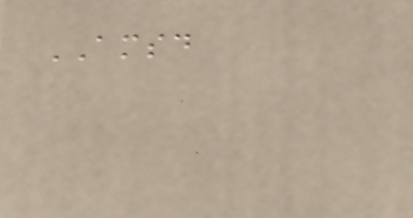AMSD
